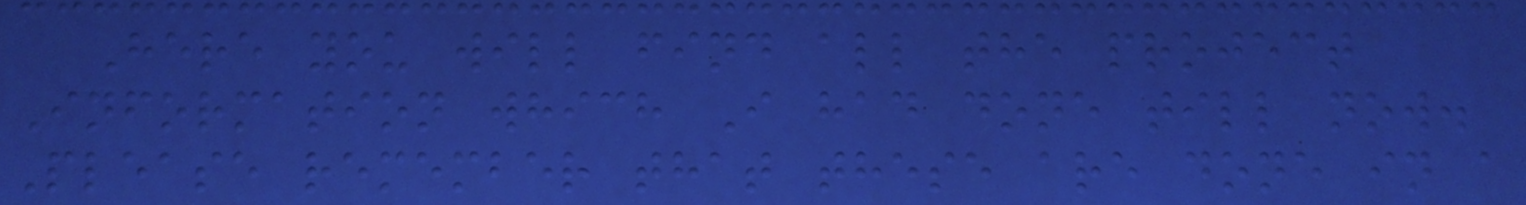Here you will find all the project
Information which I had done till now.
Please remember that these are done in a
